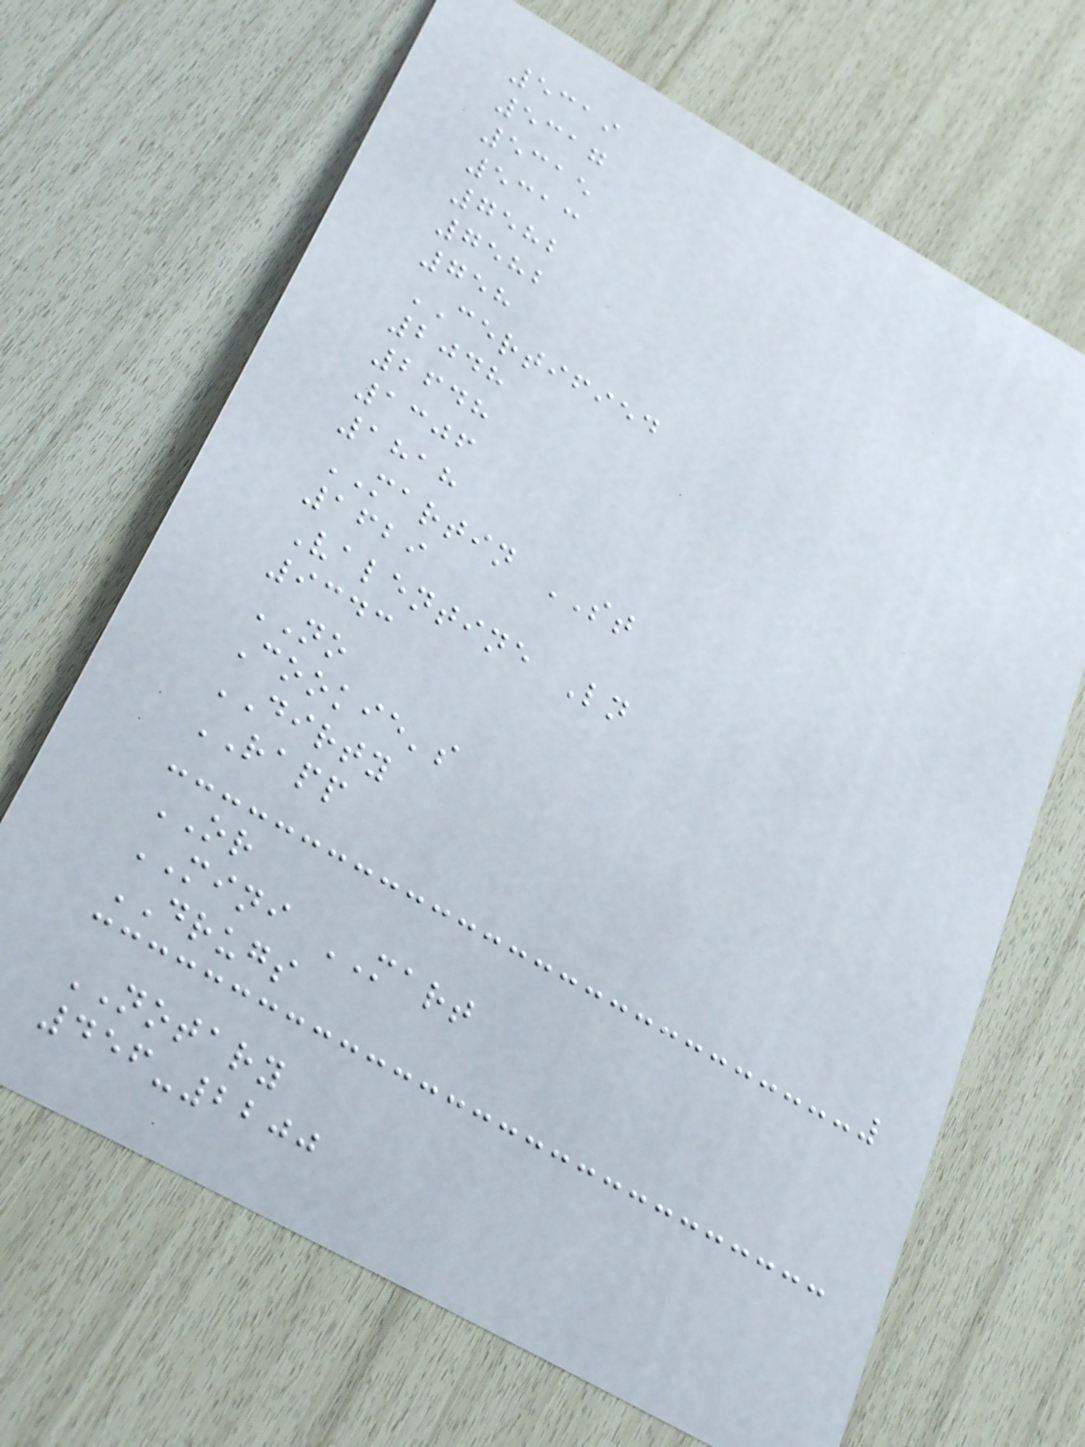5319
5317
5315
5313
7582
7582
758
CERTIFIED
2048
2648
1306
1818
MARTIN ST
1629
Valentine Ln
9343
NO
Cookie's
DIRTY
RAPP
OR
MINI MART
DRUGS
NOTARY
456-2200
